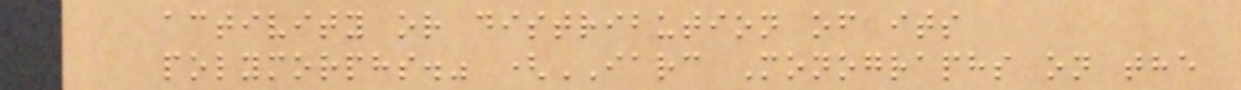activity or distribution of its
polymorphs." (IARC Monographs on the
